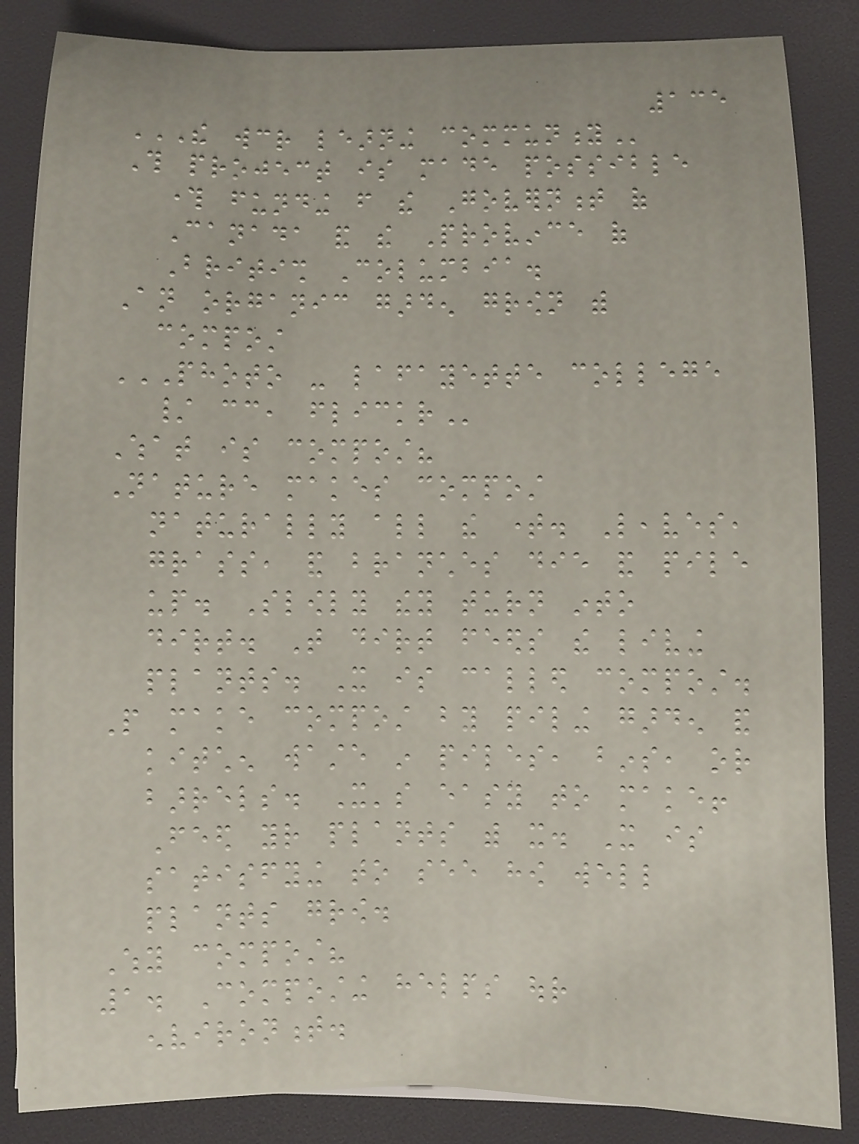135
THE WCR LEARNING COMMUNITY
This project is made possible
through funding from the Government of
Canada and the Province of
British Columbia.
An organic garden grown with
compost
PHOTO - LAFAYETTE COLLEGE
/ CC, FLICKR
What is compost?
Nature makes compost
naturally all the time. Leaves,
grass, and branches die and pile
up. Slowly they turn into
dirt. That dirt feeds the living
plants. It is called compost.
People make compost by piling garden and
kitchen waste in piles, bins, or
barrels. It's easy to make!
Feed your plants with it. It is
satisfying to see how well
plants grow.
Why compost?
1. Composting helps our
environment.
